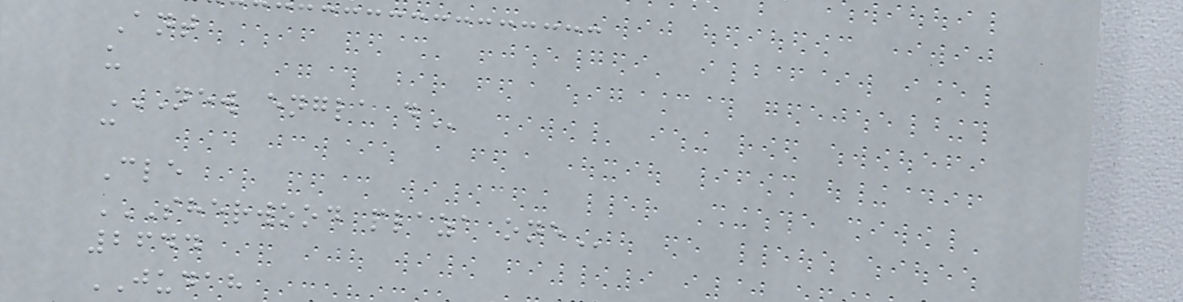Ant
u
NEW ENGLA D
c
Cle
SHERWOOD PLAZA ONE
2644
JUDAH
